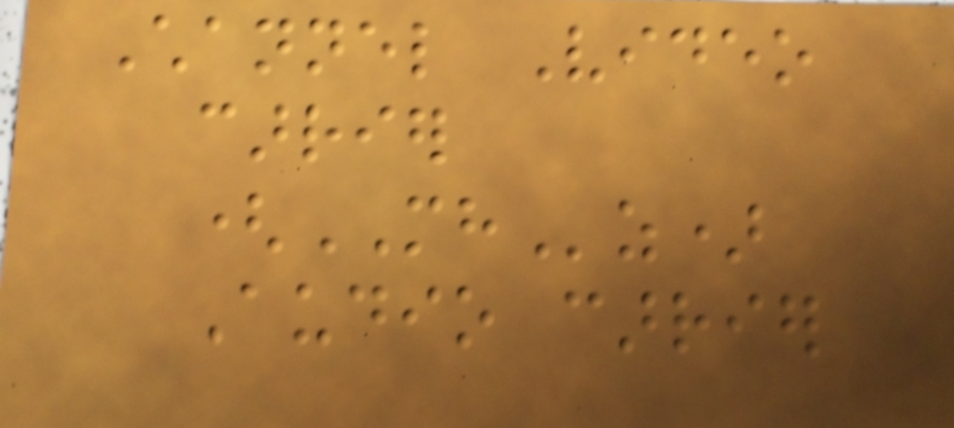Channel Video
carrier
(MHz)
Audio carrier
